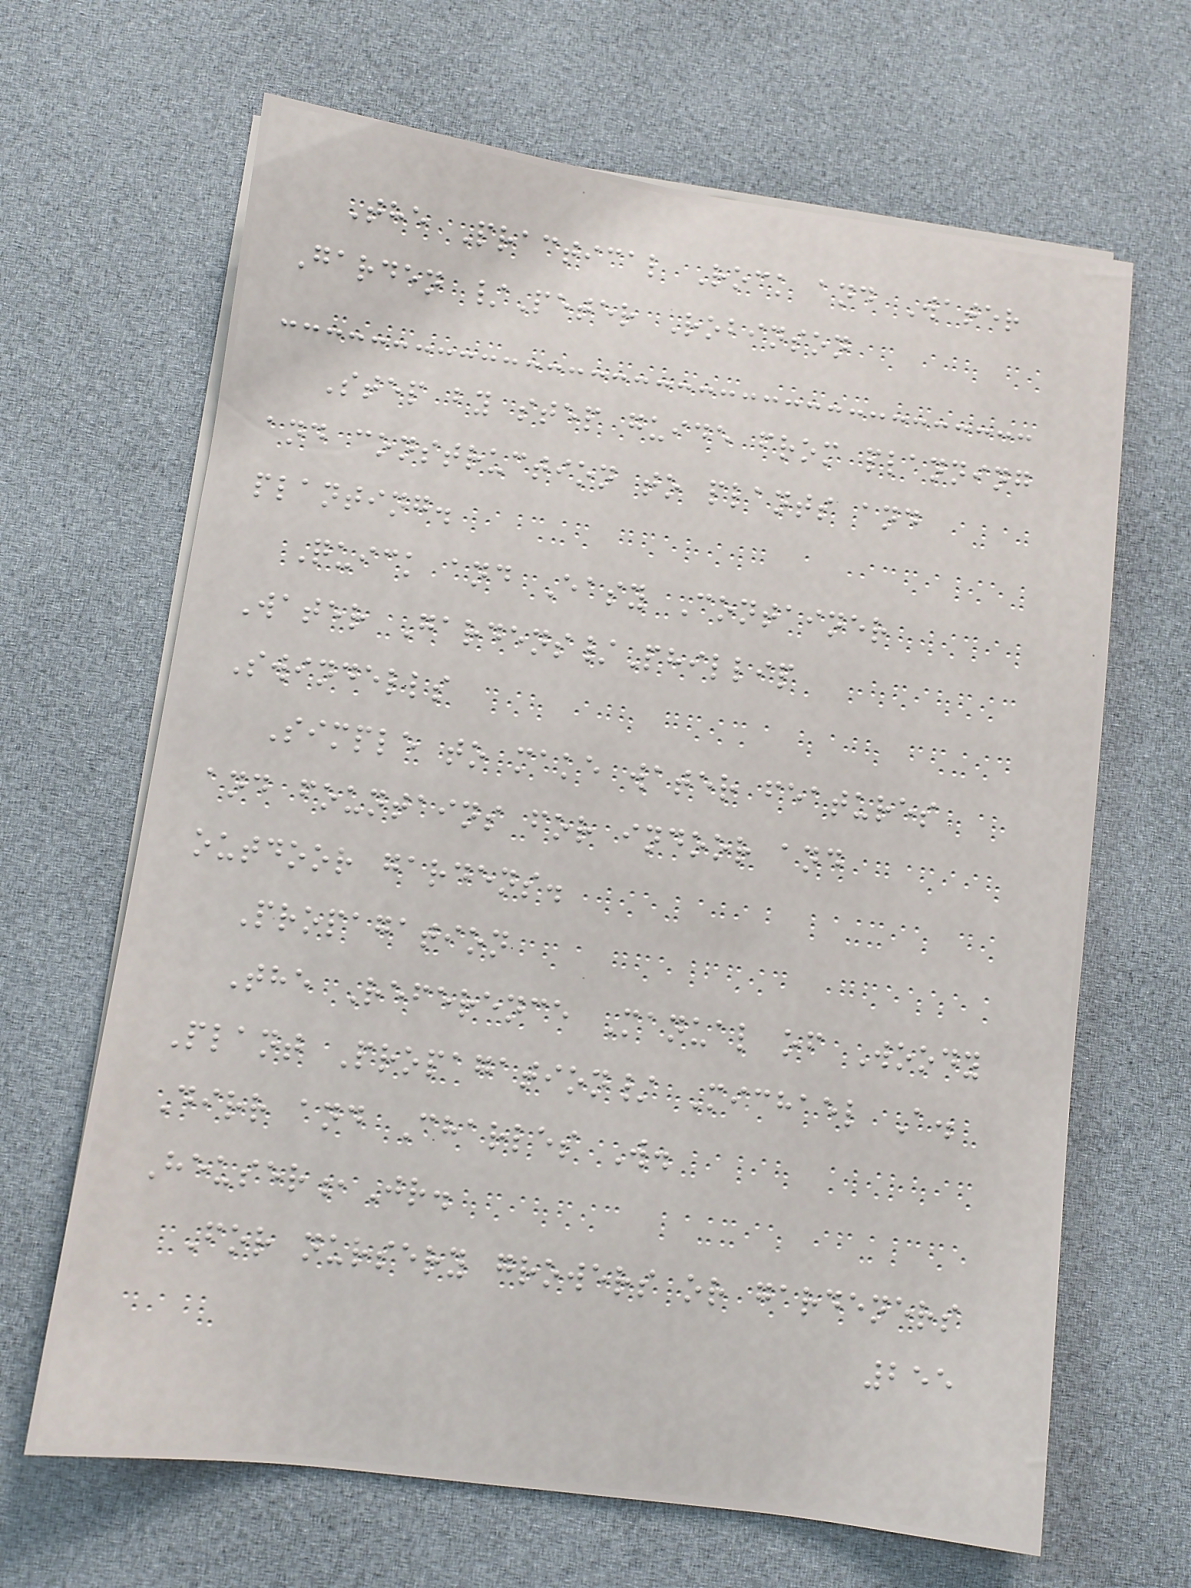The Practical Rock and Water
Garden /Peter Robinson
Step by step guide from planning
and construction to plants and
planting.
Quick and Easy Container
Water Gardens/Phillip
Swindells
Simple to make water features
and fountains for indoor and
outdoor gardens.
Propagation
The Reference Manual of Woody
Plant Propagation/ Michael A.
Dirr and Charles W.
Heuser,Jr.
For nursery growers or gardeners
255
